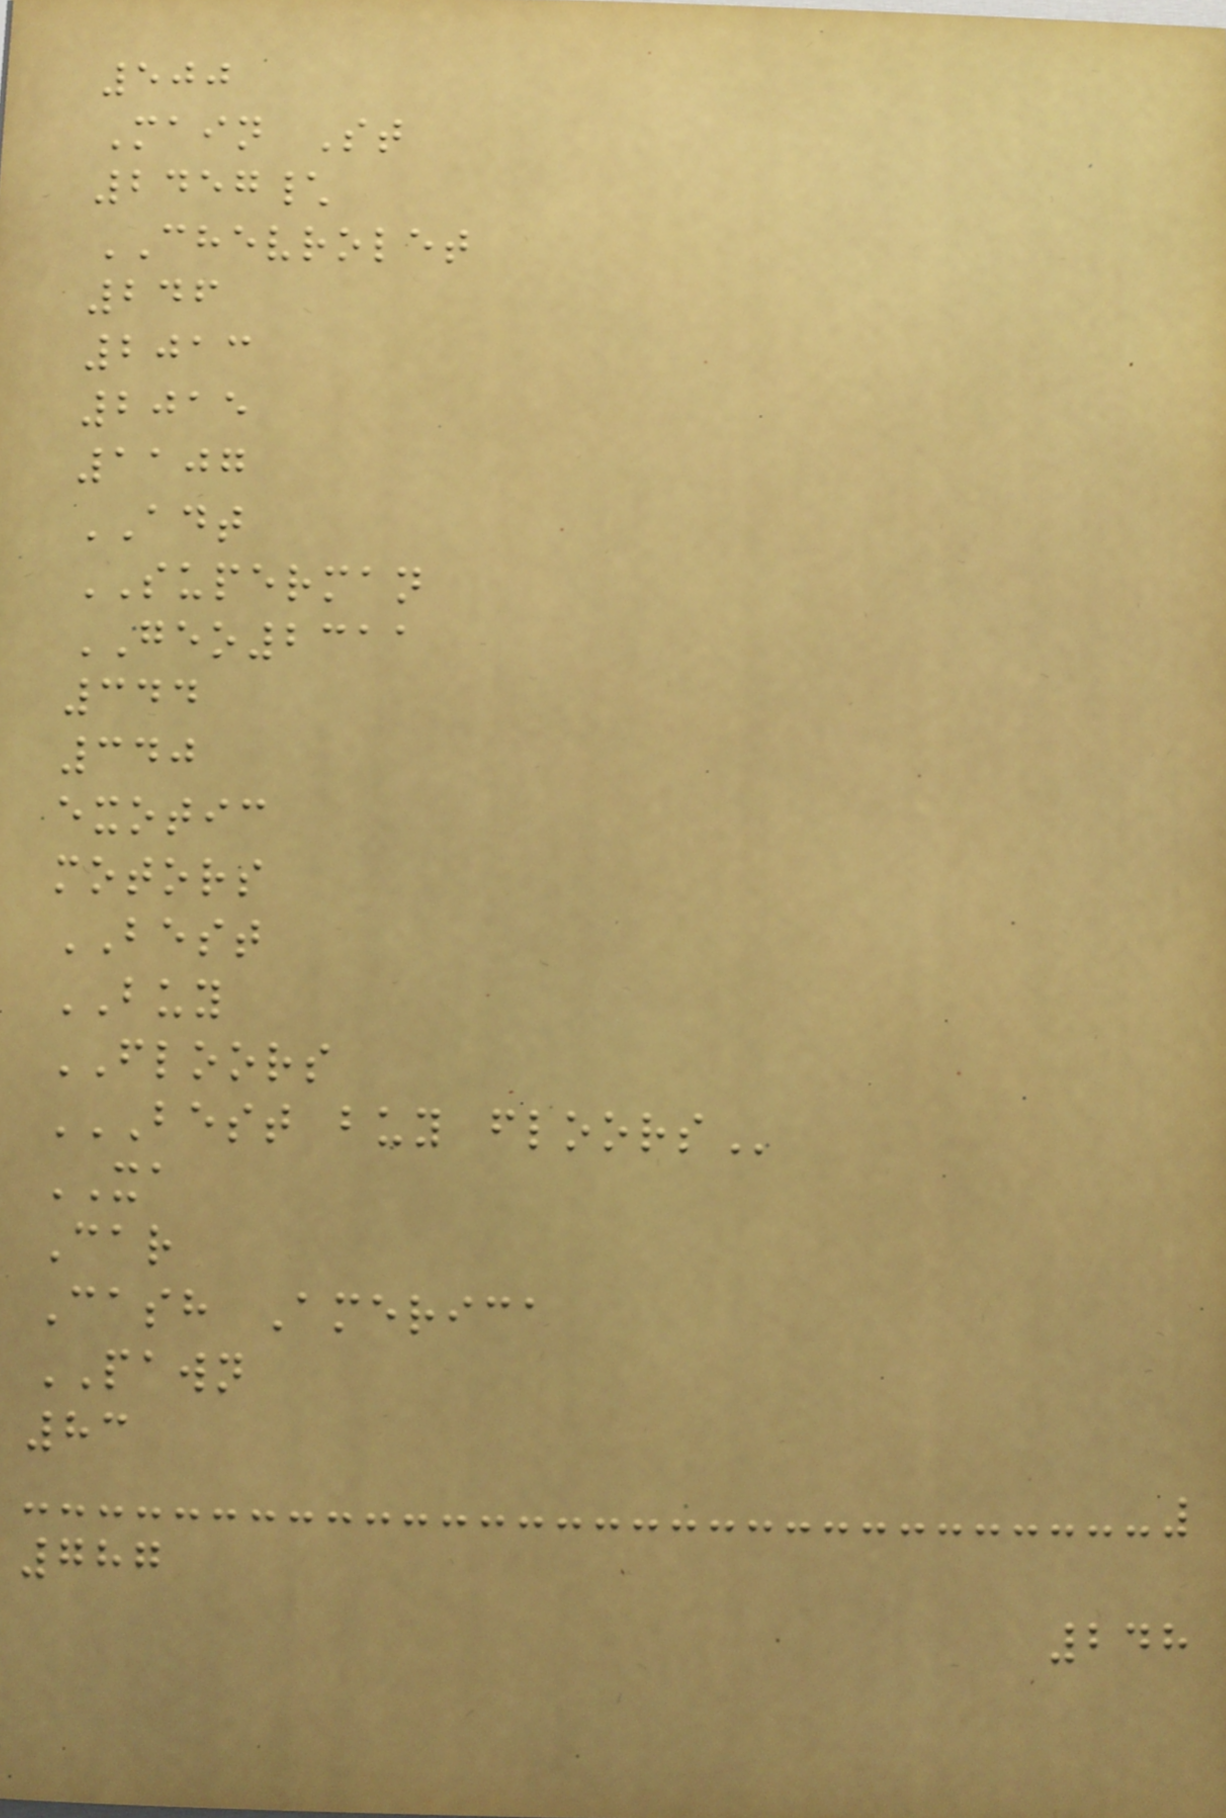500
Main St
2457\
CHEVROLET
246
2013
2015
1107
ADT
SUPERMAN
GEO2311
344
340
exotic
motors
BEST
BUY
FLOORS
BEST BUY FLOORS
XA
Car
Cash America
PAWN
83
787
248
